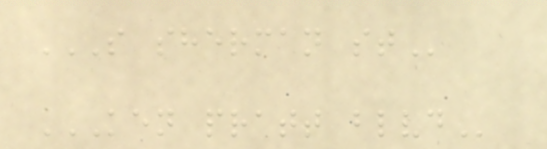S SHERMAN ST
KEN PRATT BLVD
